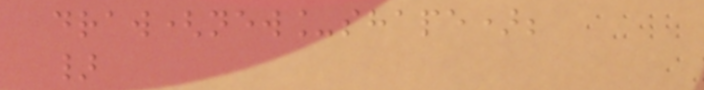draw(new_shape);
}
